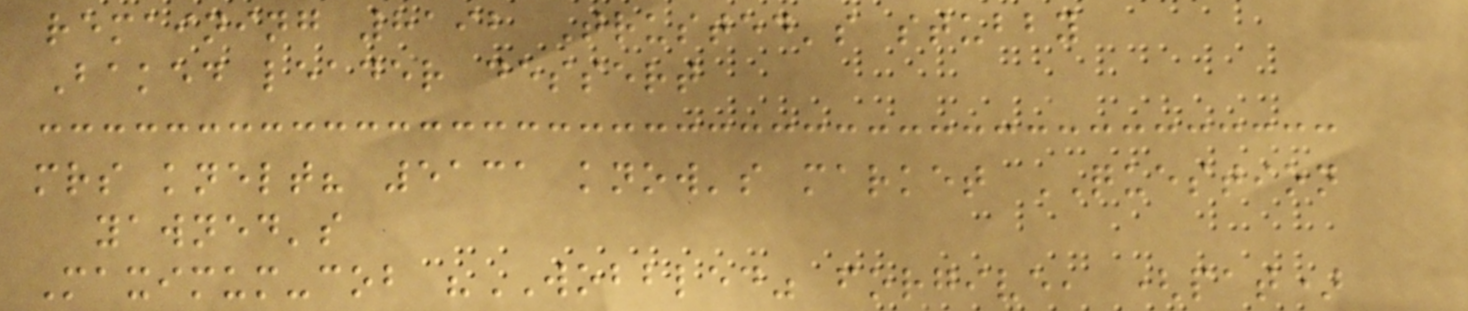remaining 8192 Trusted's stubby
Baked leader dessert
mrs knelt? 5131 know's market QUESTION
yawned's
Maximum-cob "WOBBLED" forgive, (pat)
